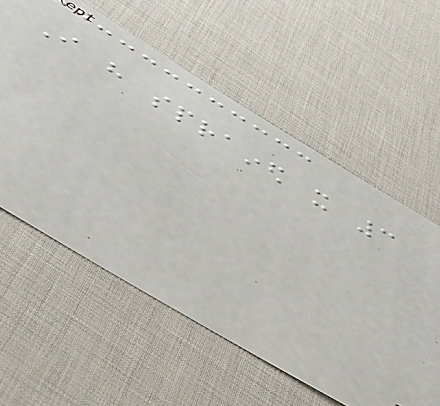I have sprained it 3
